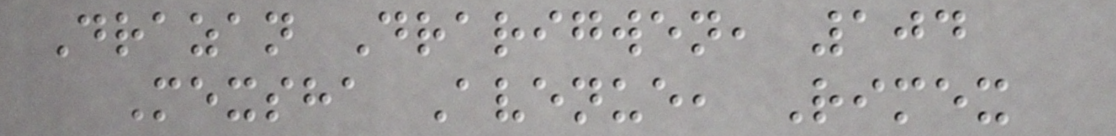Drazan Drarigwen, 104
Mexsha Avenue, Rimex
